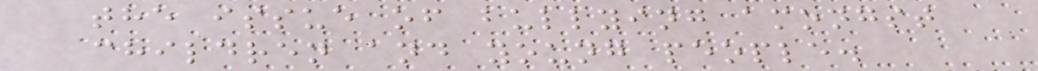the issue of bullying amongst
children and young people.
